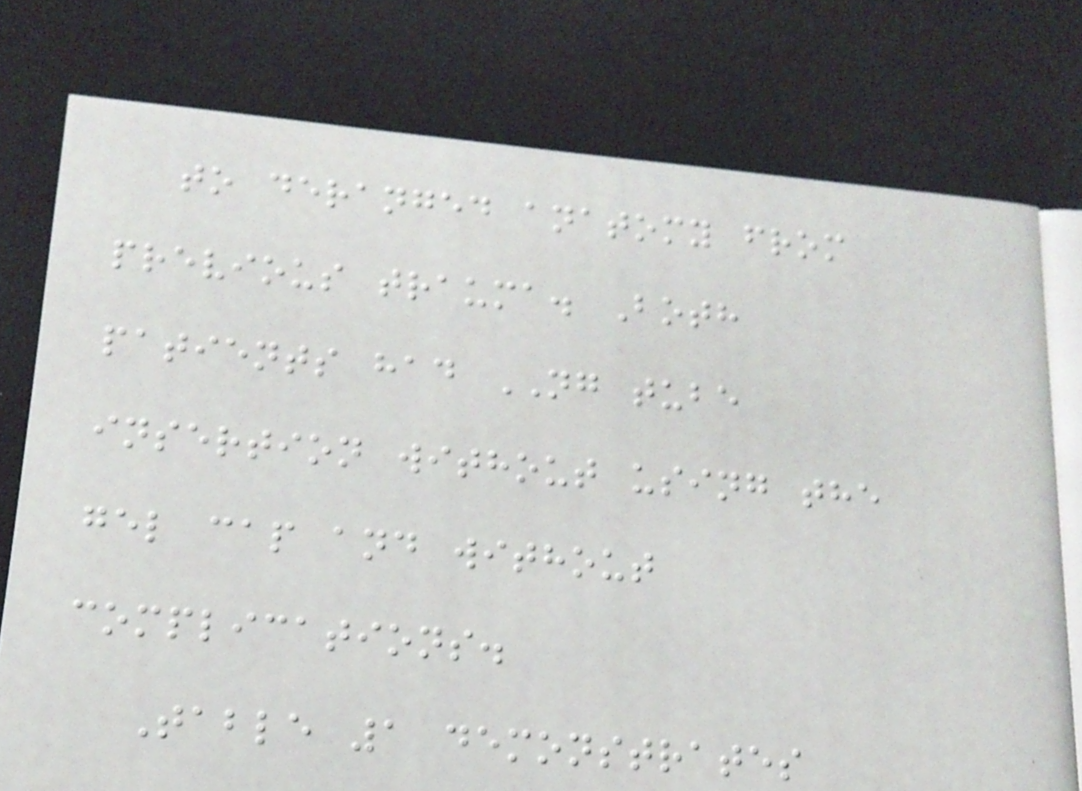to deranged anatomy from
previous trauma. Both
patients had NG tube
insertion without using the
gel cap and without
complications.
Table 1 demonstrates
